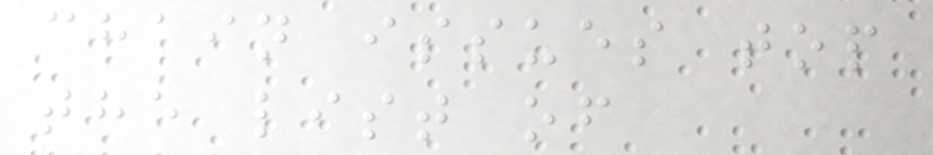chain issues top
the list of
